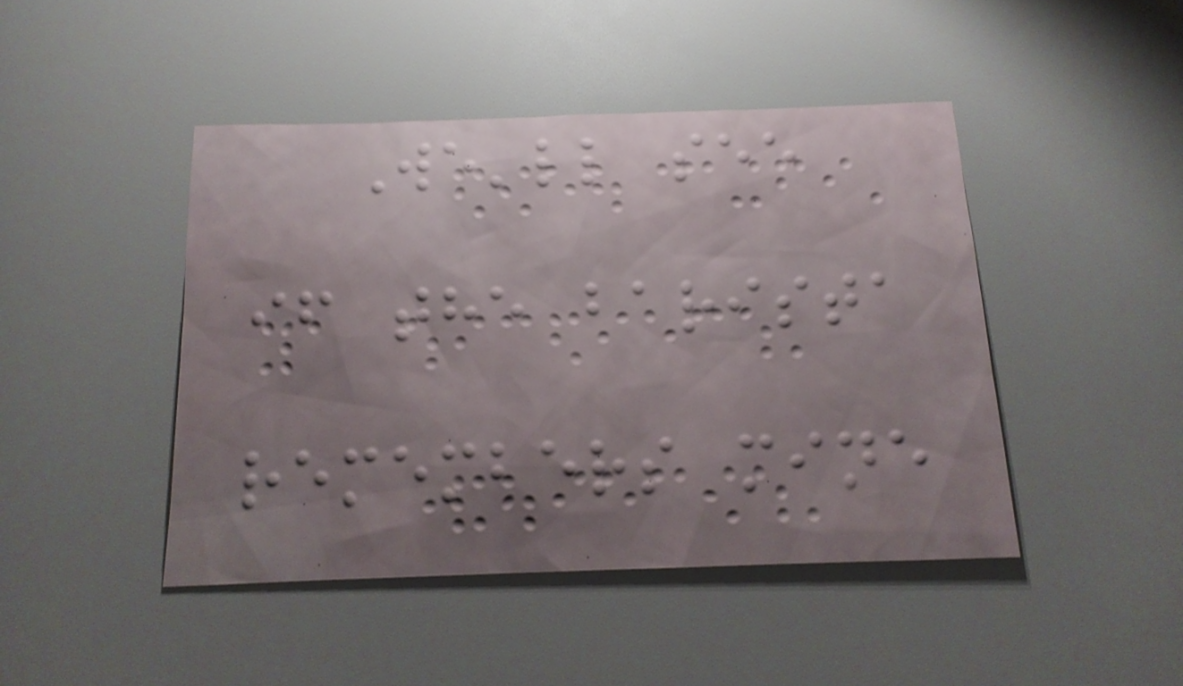We'll see
if the barista
remembers mine
